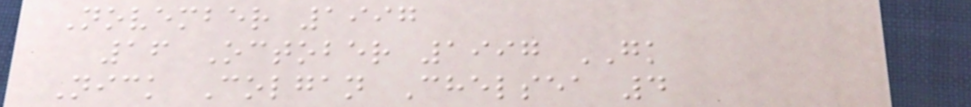November 1997
16 October 1997 GK
Nick Colgan Chelsea 4
